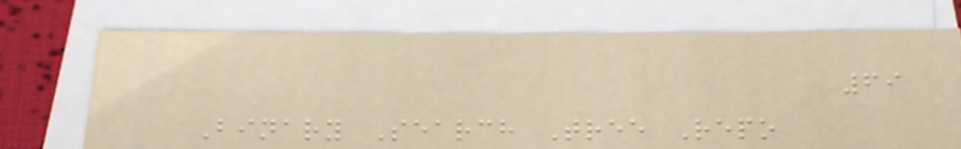69
Binary Search Tree Repo
